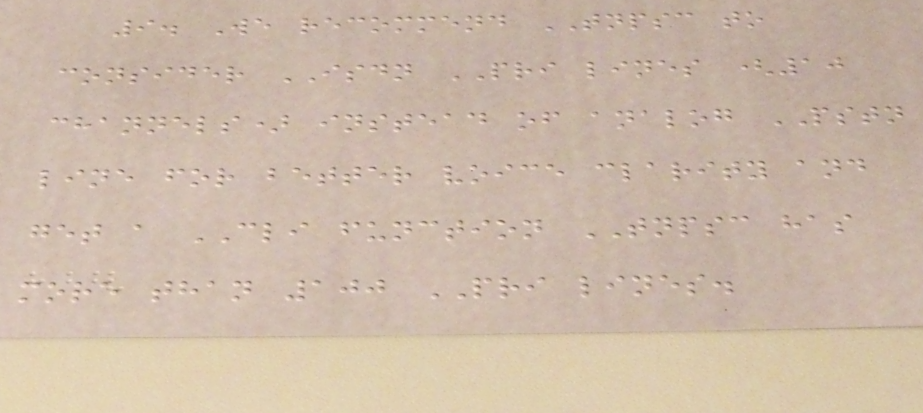9. We recommend TNPSC to
consider ISDN PRI lines (10
channels) instead of analog PSTN
line for better voice clarity and
get a CLI function TNPSC has
more than 100 PRI lines.
